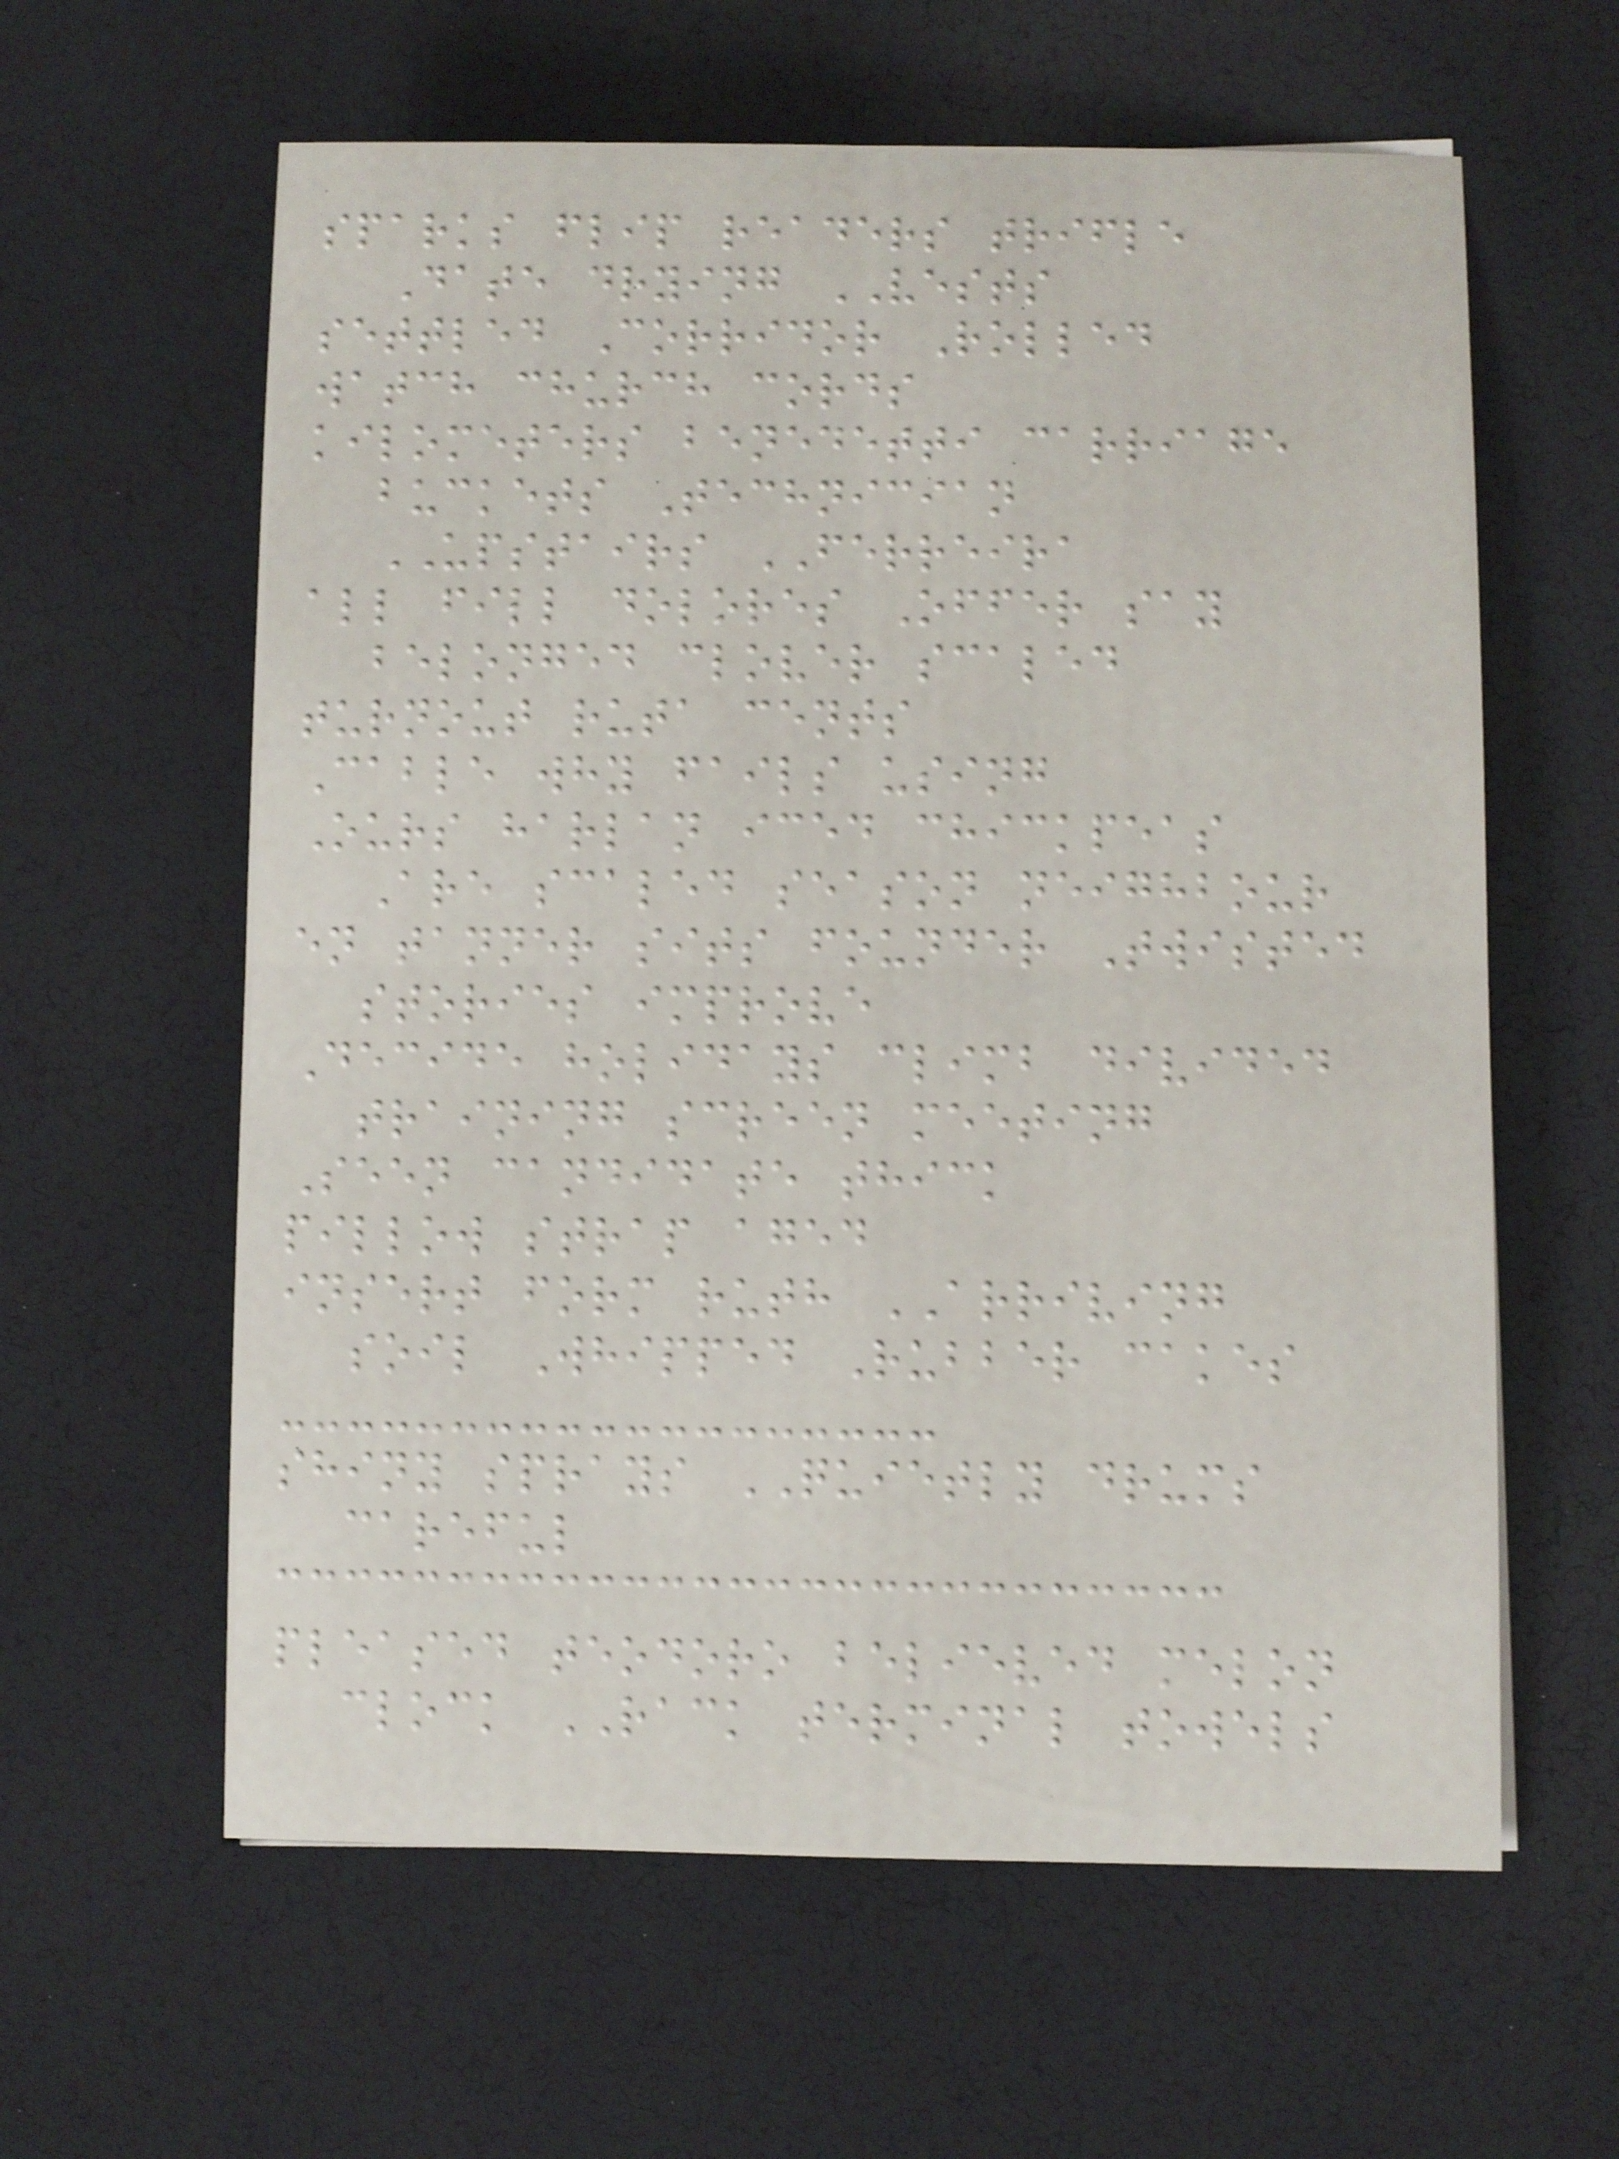sparks flip readers trifle
Date drying VESTS
settled Corridor Rolled
watch church cords
kilometers benedetti carriage
buckets Technician
UPSTAIRS FERREIRA
all fill dolores Offer say
belonged clover scaled
turnout ruta cents
Cable why fails using
Ours harlan iced chickpeas
Are scaled season neighbour
en tanner sits founder Twisted
stories improve
Decide holidays climb divided
training screen meeting
Seen candidate thick
pillow strap aged
insert form ruth ARRIVING
soil Whipped Rubber cakes
shiny sprays QUIETLY drums
careful
pleased teodoro believed melon
clock RACK terminal towels
